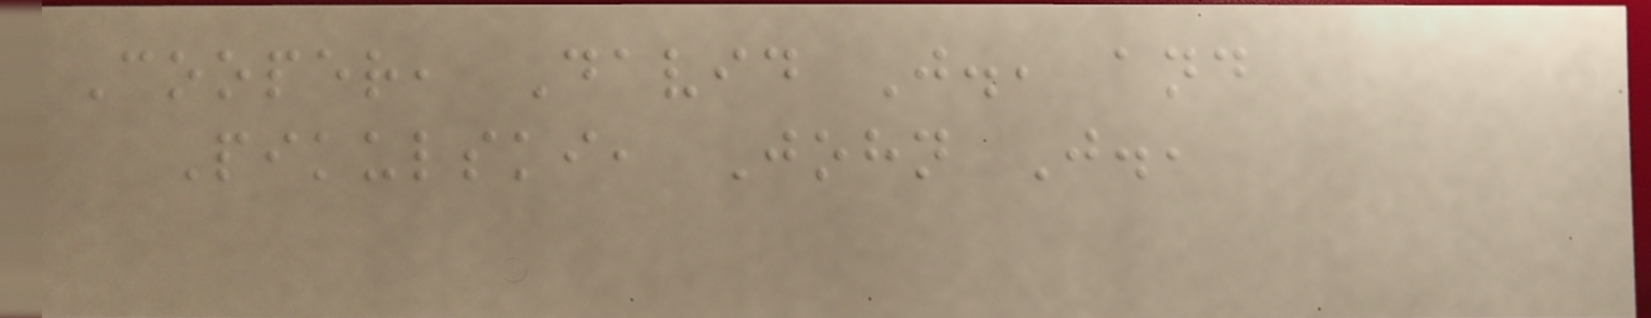Cooper, David J., and
Pikulski, John J.,
